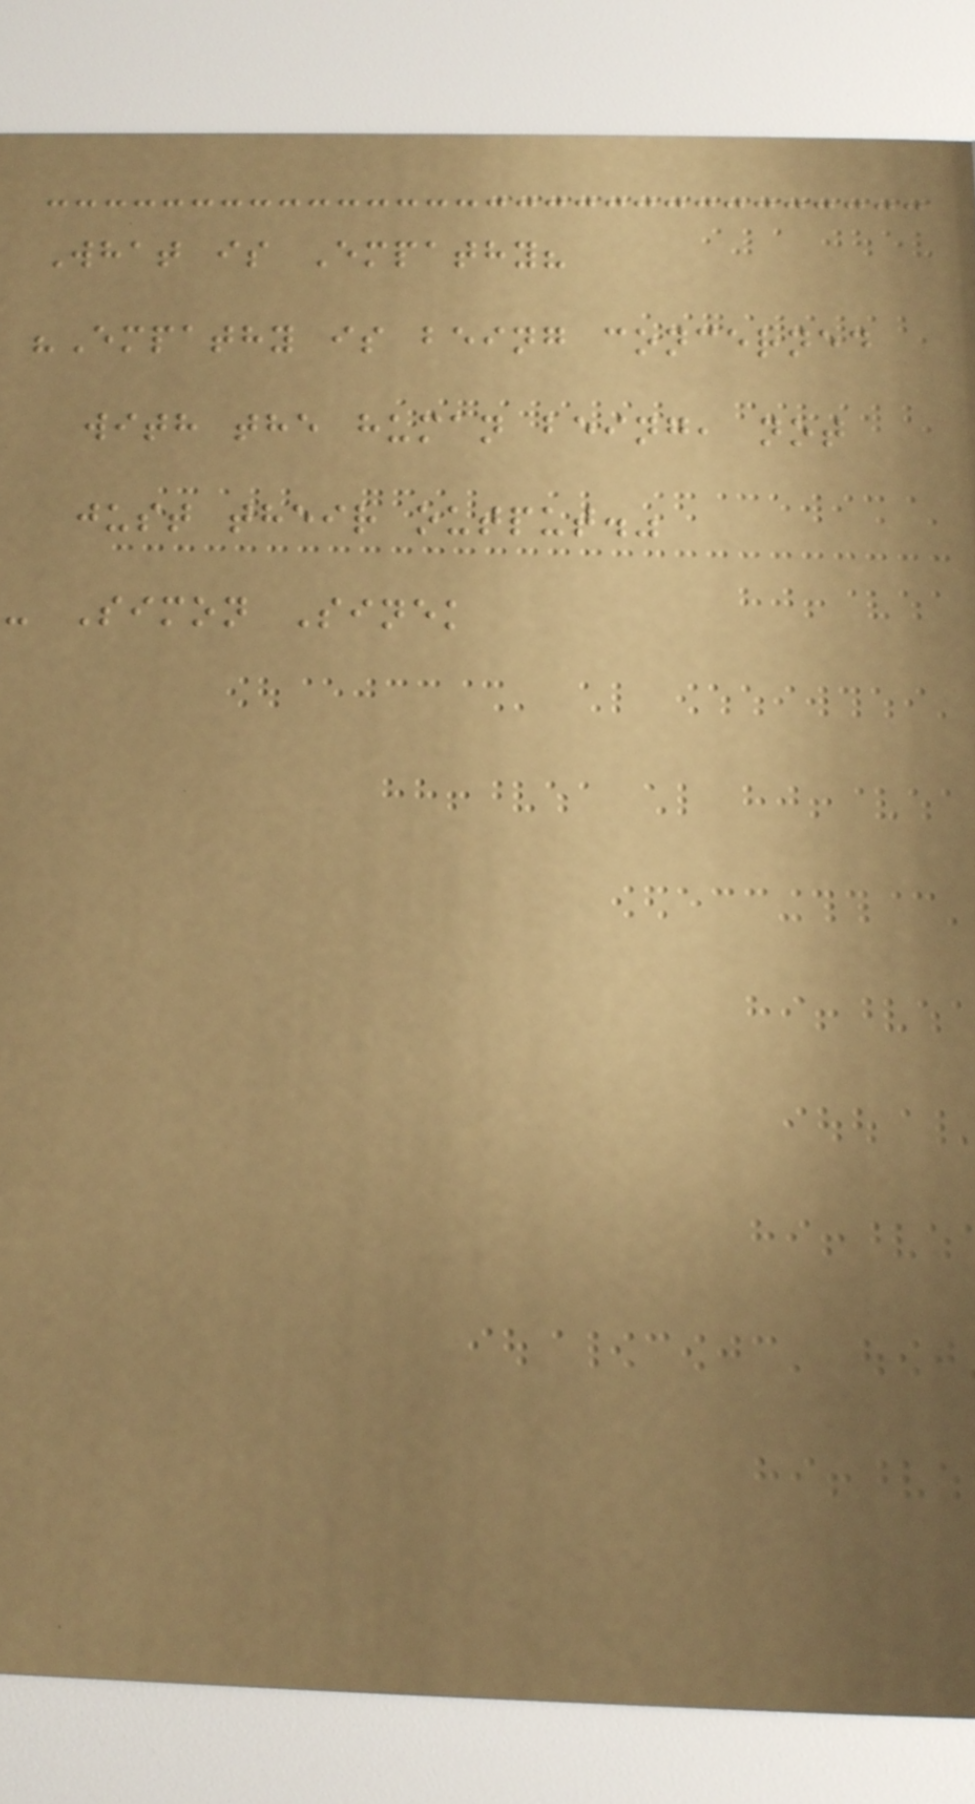What is Empathy?
"Empathy is being concerned
with the human being, not
just their output."
- Simon Sinek
